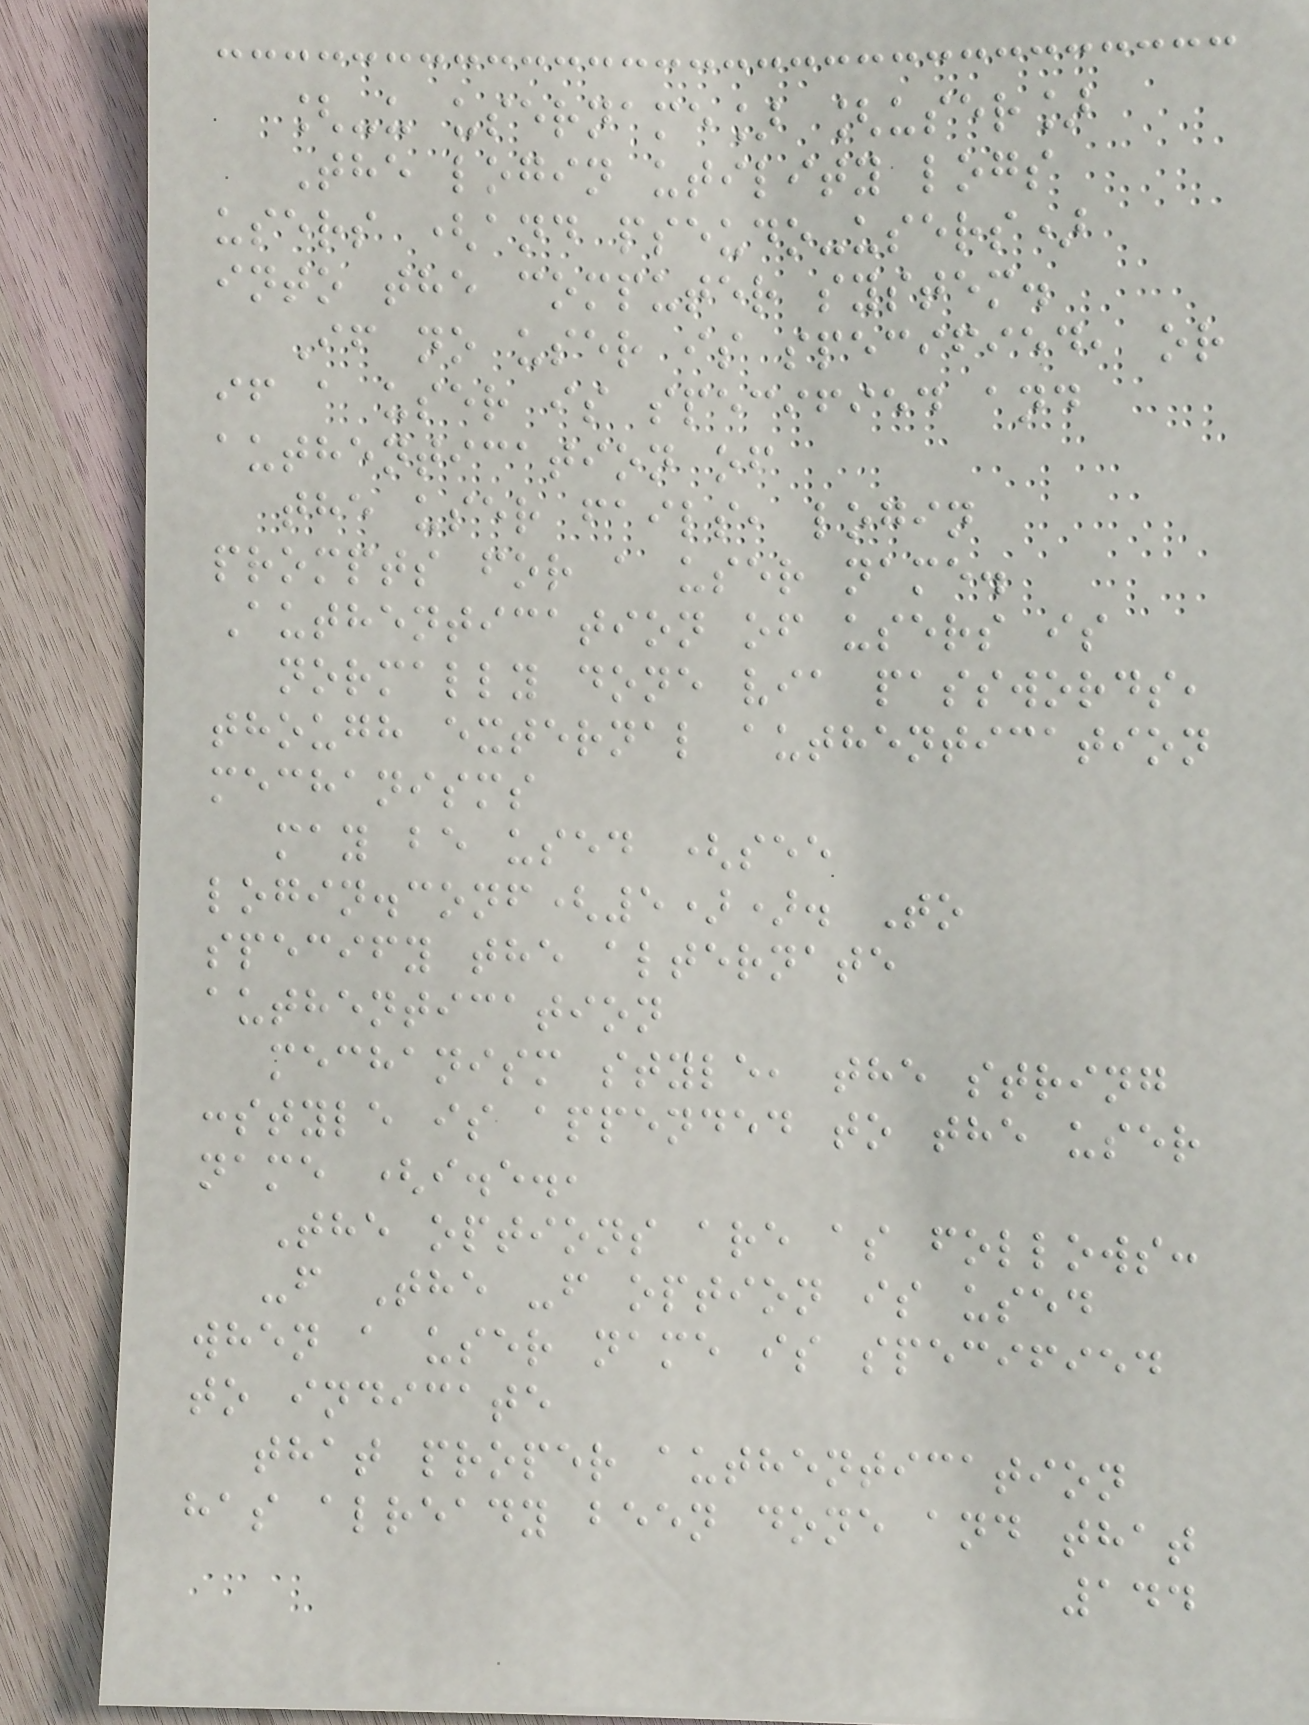[-u username] [user]
The login utility logs
users (and pseudo-users)
into the computer system.
If no user is specified, or
if a user is specified and
authentication of
the user fails, login
prompts for a user name.
Authentication of users is
normally done via passwords,
though external authentication
mechanisms
may be used (see
login.conf(5)). To
specify the alternate
authentication
mechanism style, the string
:style is appended to the user
name (i.e.,
The options are as follows:
-f The -f option is used
when a user name is specified
to indicate
that proper authentication
has already been done and that
144
